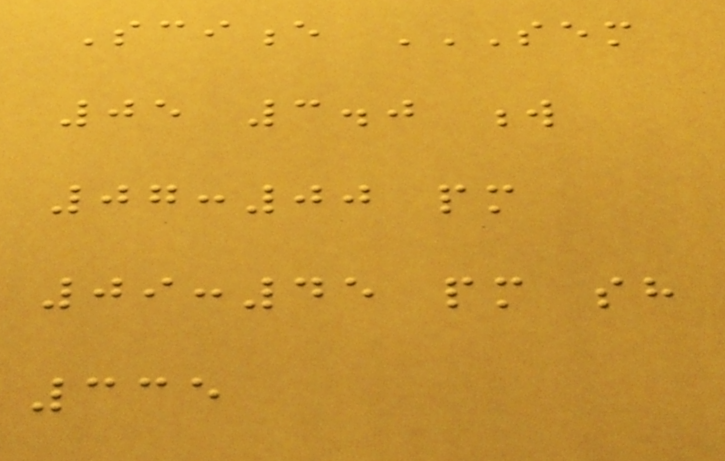Science SEM
05 3.0 W
07:00 PM
09:45 PM SH
335
